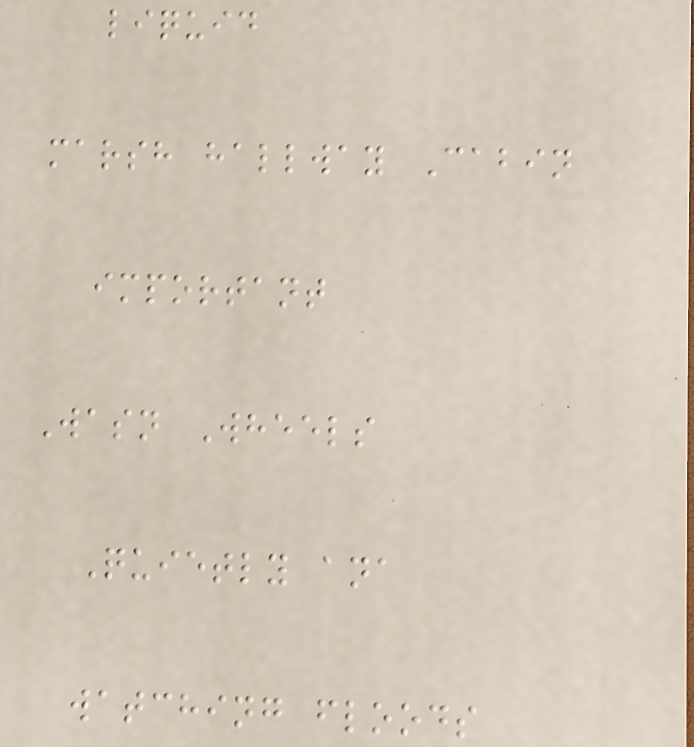liquid
marsh hallway Cabin
important
Wasn Wheels
Quietly ana
watching floods
